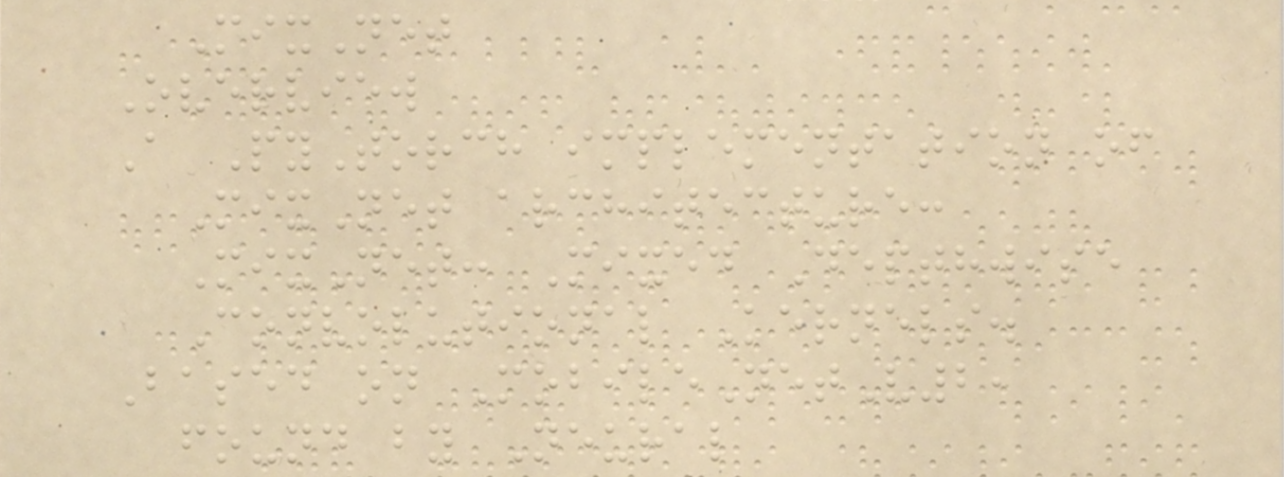MixNet
Overview
A PyTorch implementation of
MixNet architecture:
MixNet: Mixed Depthwise
Convolutional Kernels.
Based on MobileNetV2,
found by Neural
